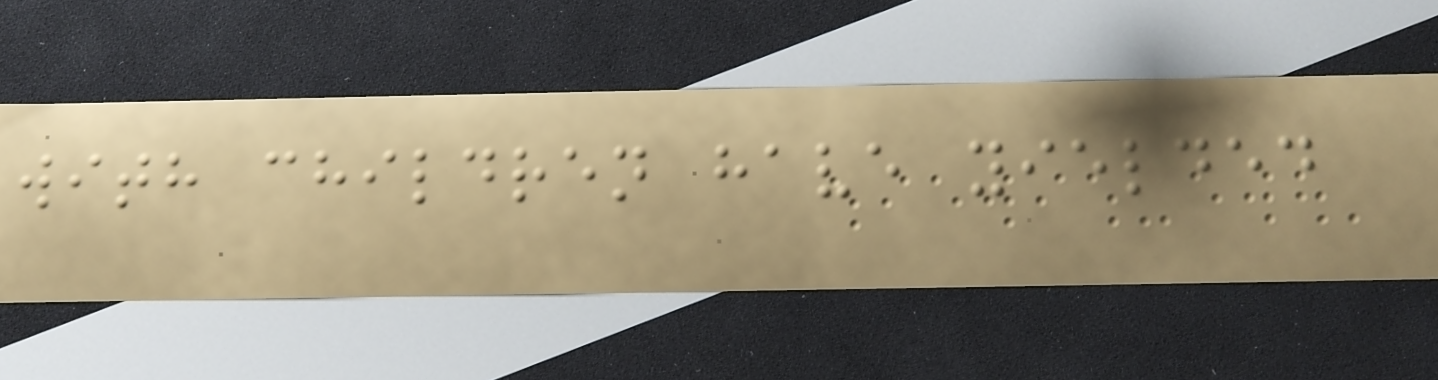with children have yielded
